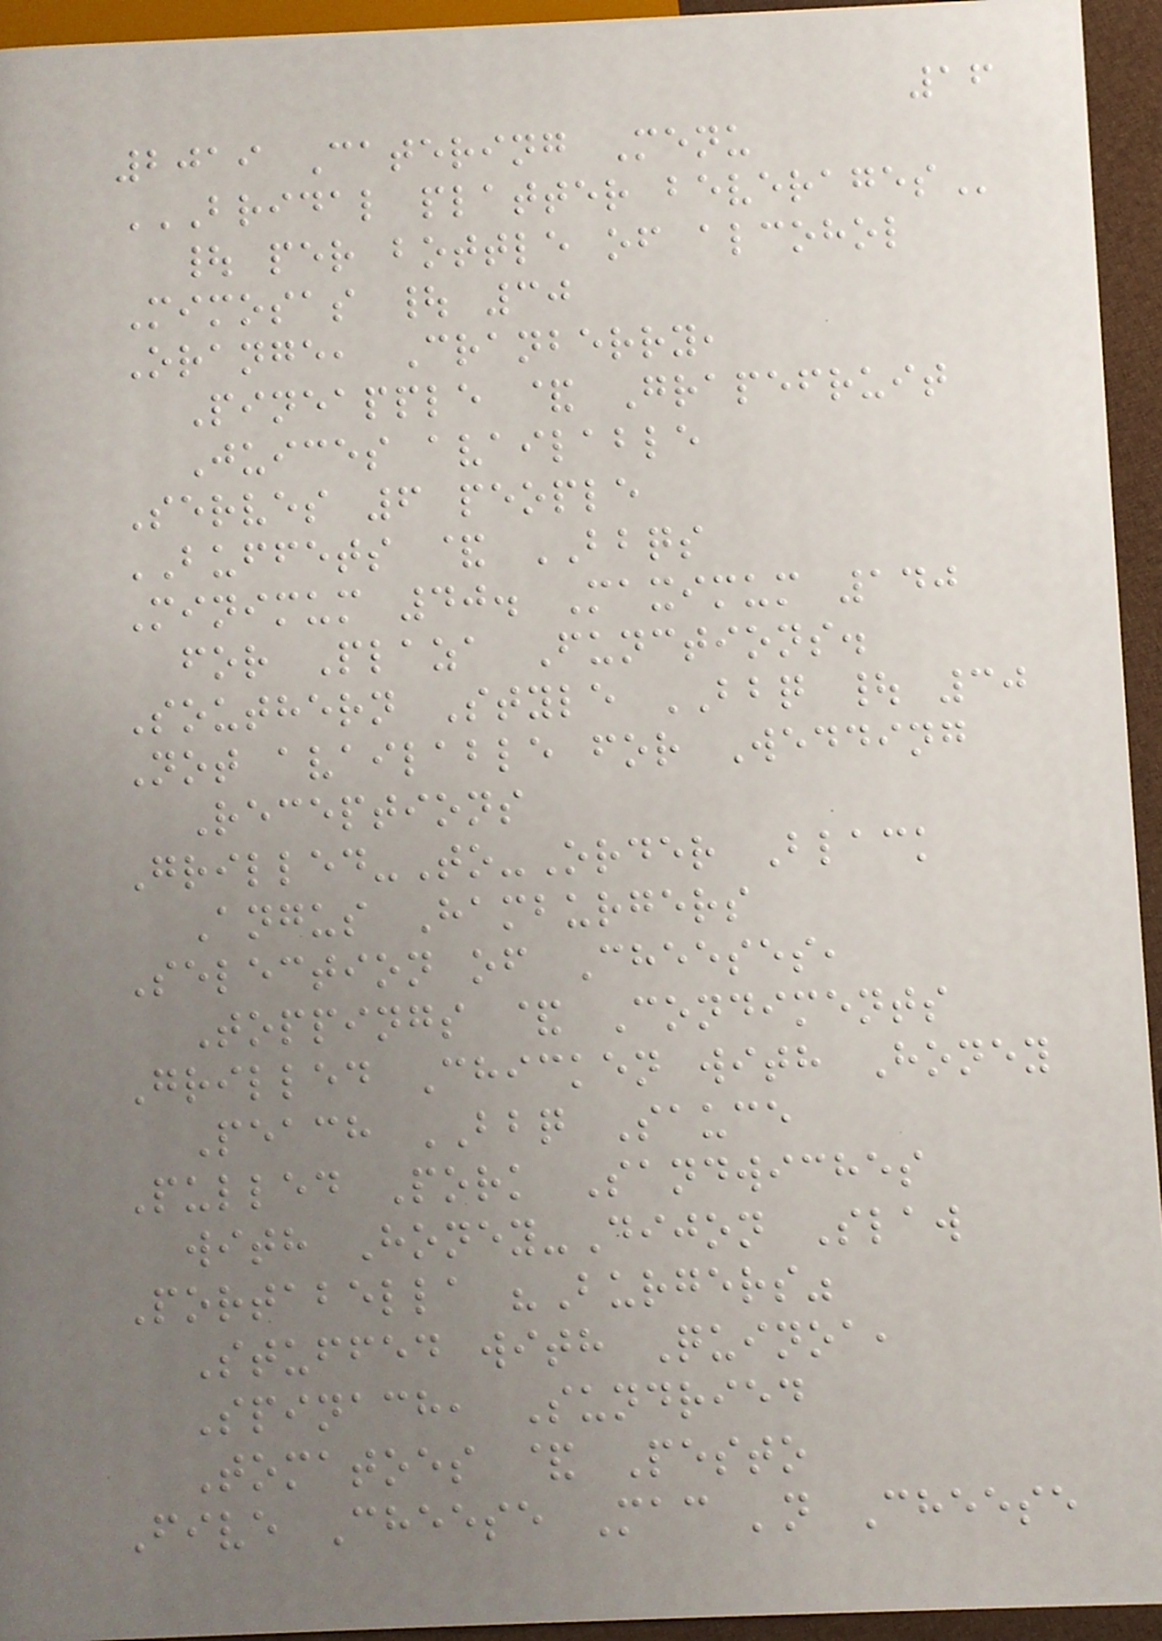16
2019 Catering Menu
BRIDAL PLATTER BEVERAGES
| per bottle of alcohol
Mimosas | 30
Orange, Cranberry,
Pineapple & Grapefruit
Juices available
Serves 6 people
BUFFETS & BBQS
Minimum 40. Maximum 140
for Plaza Functions.
Southern Style BBQ | 30
Not available for Wedding
Receptions
Grilled-To-Order Black
Angus Hamburgers
Selection of Cheeses,
Toppings & Condiments
Grilled Chicken with Honey
Peach BBQ Sauce
Pulled Pork Sandwiches
with Honey-Dijon Slaw
Portabella "Burgers"
Stuffed with Quinoa,
Spinach, Sundried
Tomatoes & Pesto
Five Cheese Mac 'n Cheese
